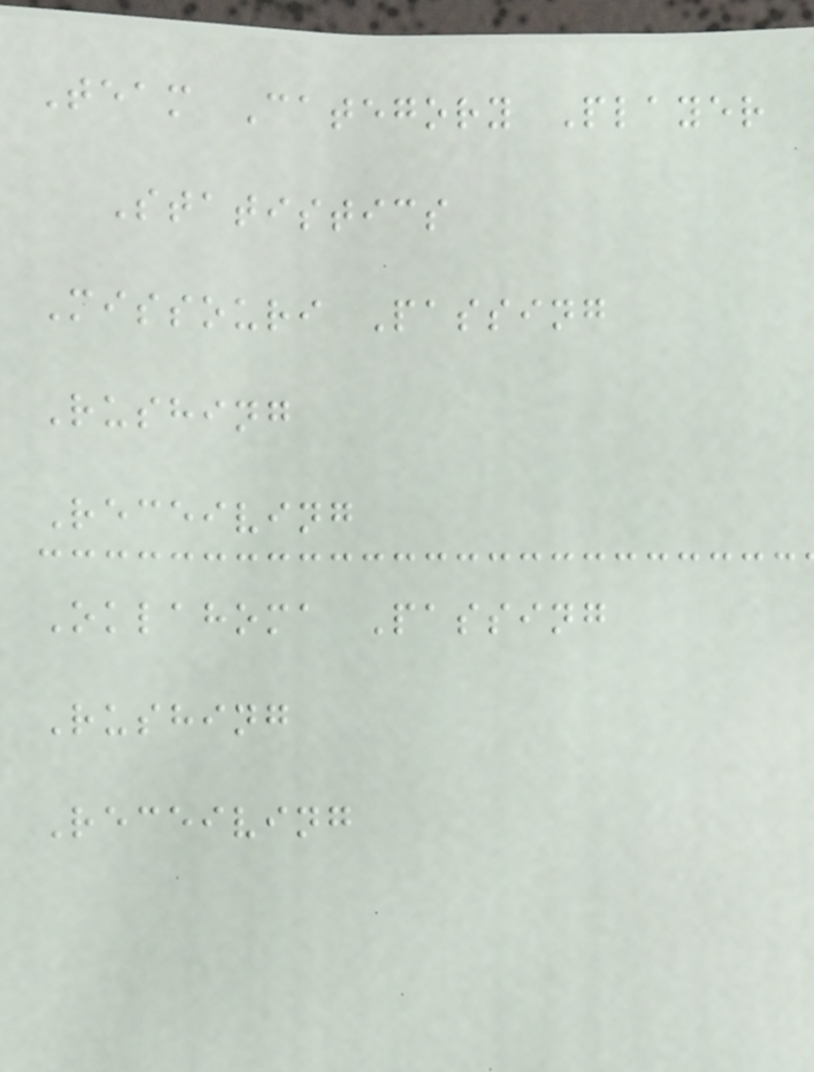Team Category Player
Statistics
Missouri Passing
Rushing
Receiving
Oklahoma Passing
Rushing
Receiving
